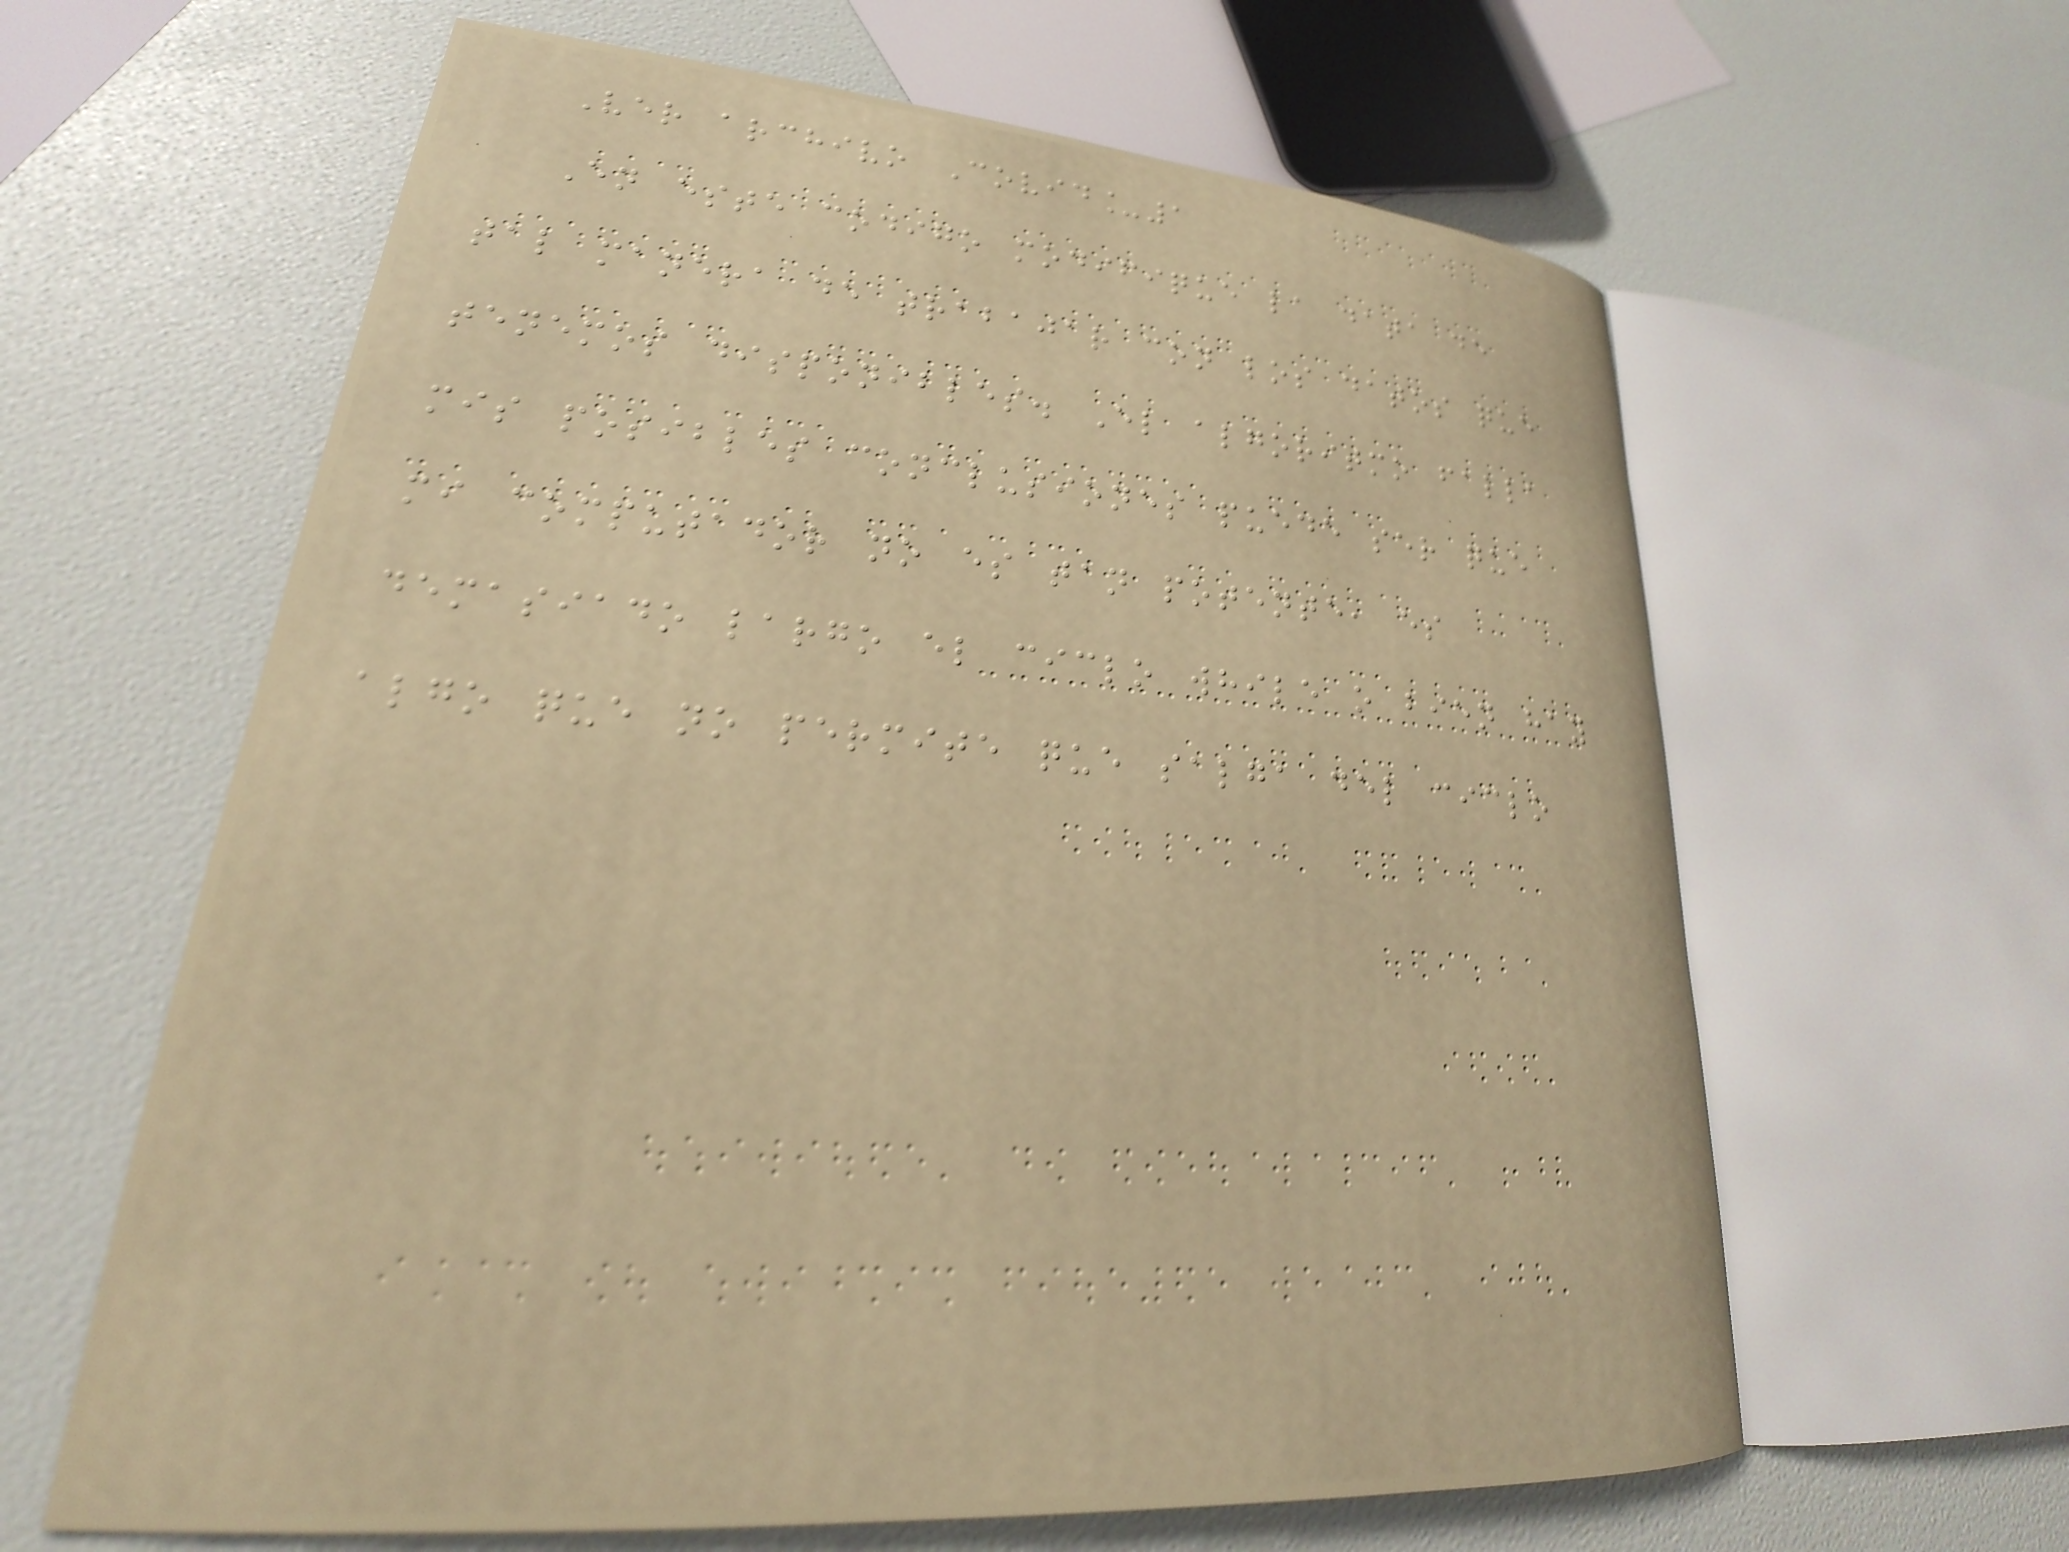Ver archivo Covid_1
En este codigo modifique la data de
tal manera de trabajar con los datos que
tenemos disponibles. El algoritmo falla
mis posibles conclusiones puede ser que
mi computador no es tan potente, es
demasiado largo el ciclo while o bien hay
algo que no permite que salga del ciclo
